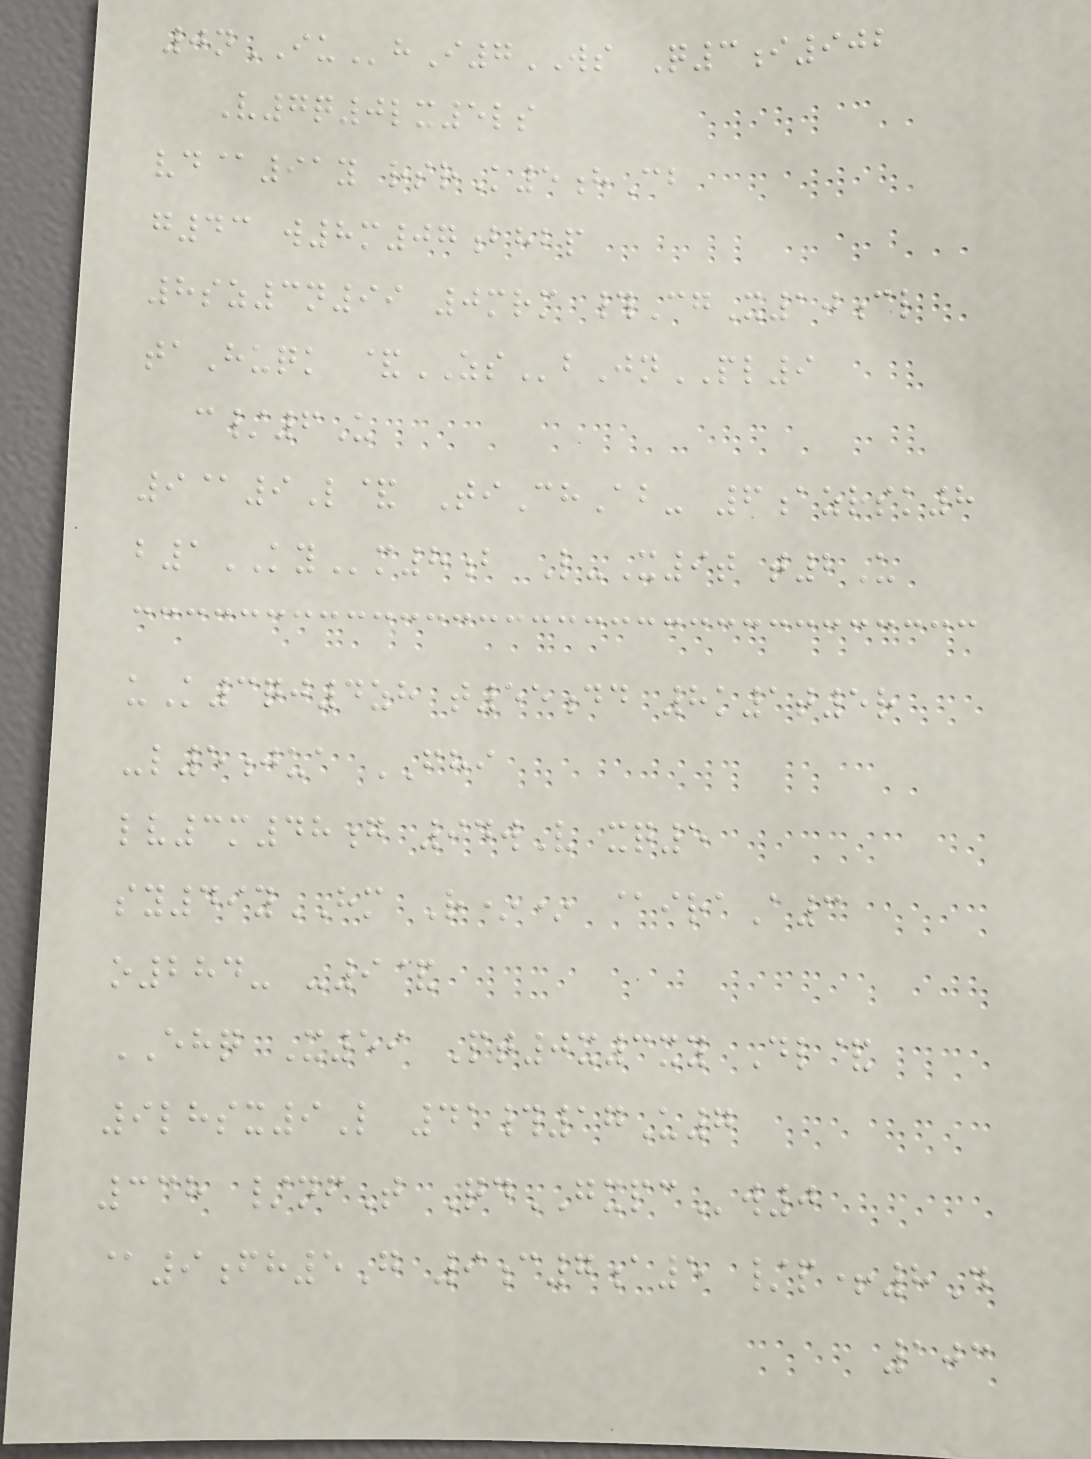0nIUhI7WS Q3i902
V7q0lx5ls
vd@91y rsrK5hCb
g43 w8m07bhbp
8sz3n99 0mrm #CgX10cl
taHuqk &ZSbJnPL9
c/6U
9@9L& TiChAb- 6azrsk8
b1KYm8b L-X9t t2U
uK3qj4zh t55dd 8k1t5r
-l5jua FHI
lv3m48g 94wV xq5
sy49yHM R** @iraA3
o284- -9&
EHQ X59 Pt0x3xy Dl&
9lhsx9L 41#17U7
338 /nfT QdGXPCw0
@9fh5G 9c7a5 /p+8D
103
